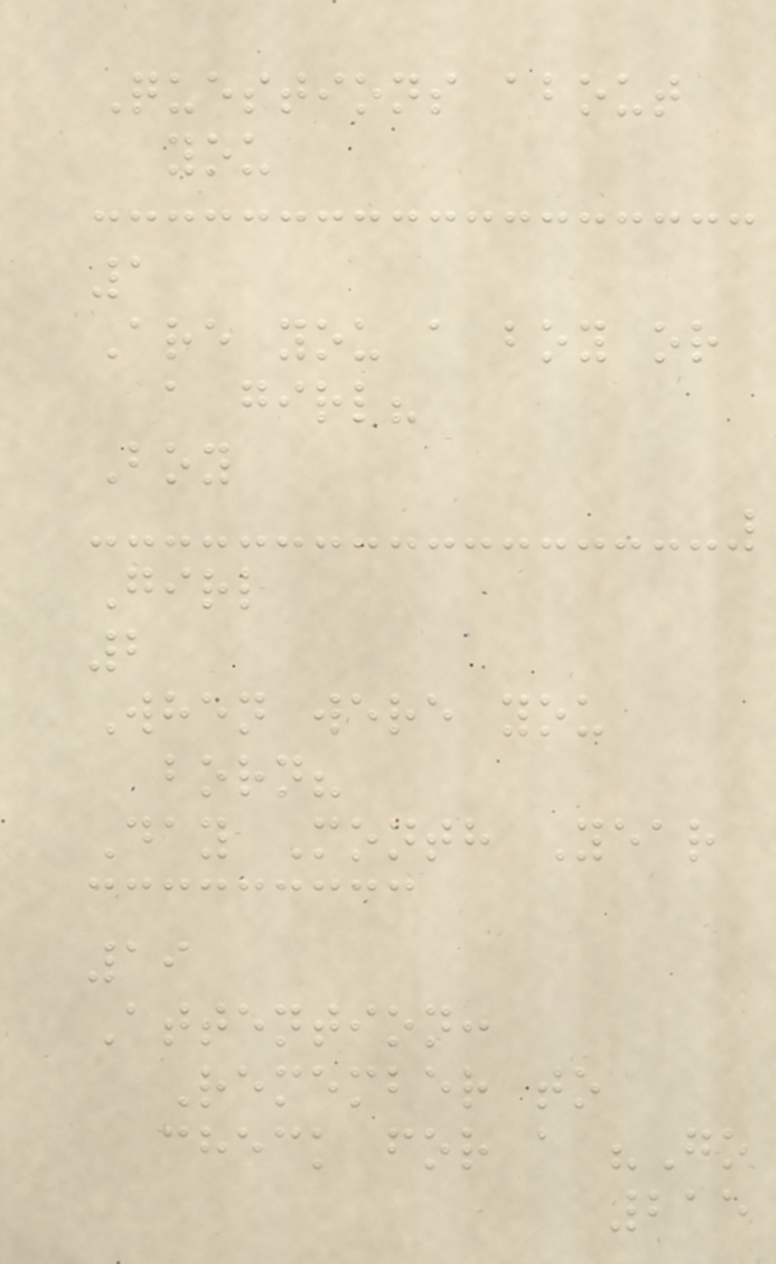Questions about
you
1
Are you a boy or
a girl?
Boy
Girl
2
When were you
born?
Day Month Year
19
Attention:
Remember to
check for a "Go
215
